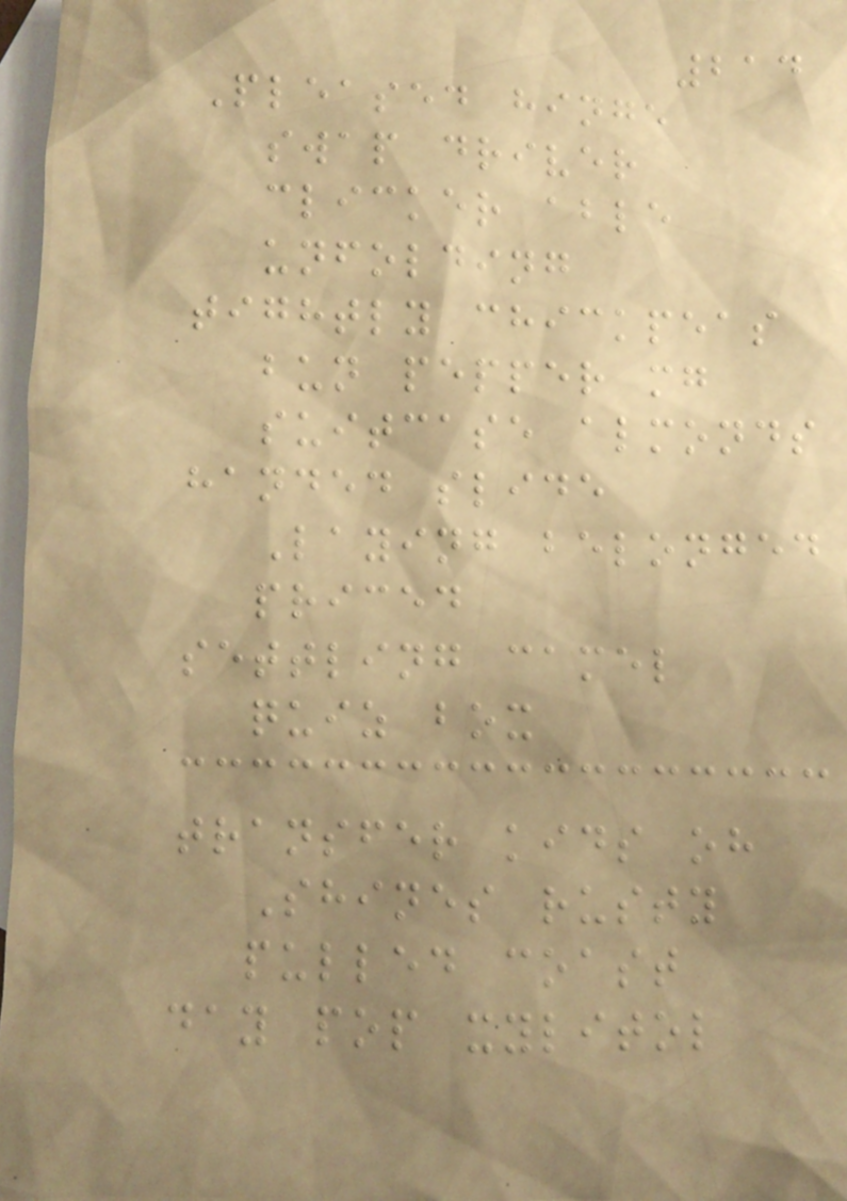214
Pleased hinge
swap driver
clicker able
unfolding
tightly chickpeas
bun pepper mg
suitcase almonds
handed slide
Laying belonged
priced
settling camel
quiz box
transfer kids oh
Shines rusty
pulled coast
day pop xylitol
